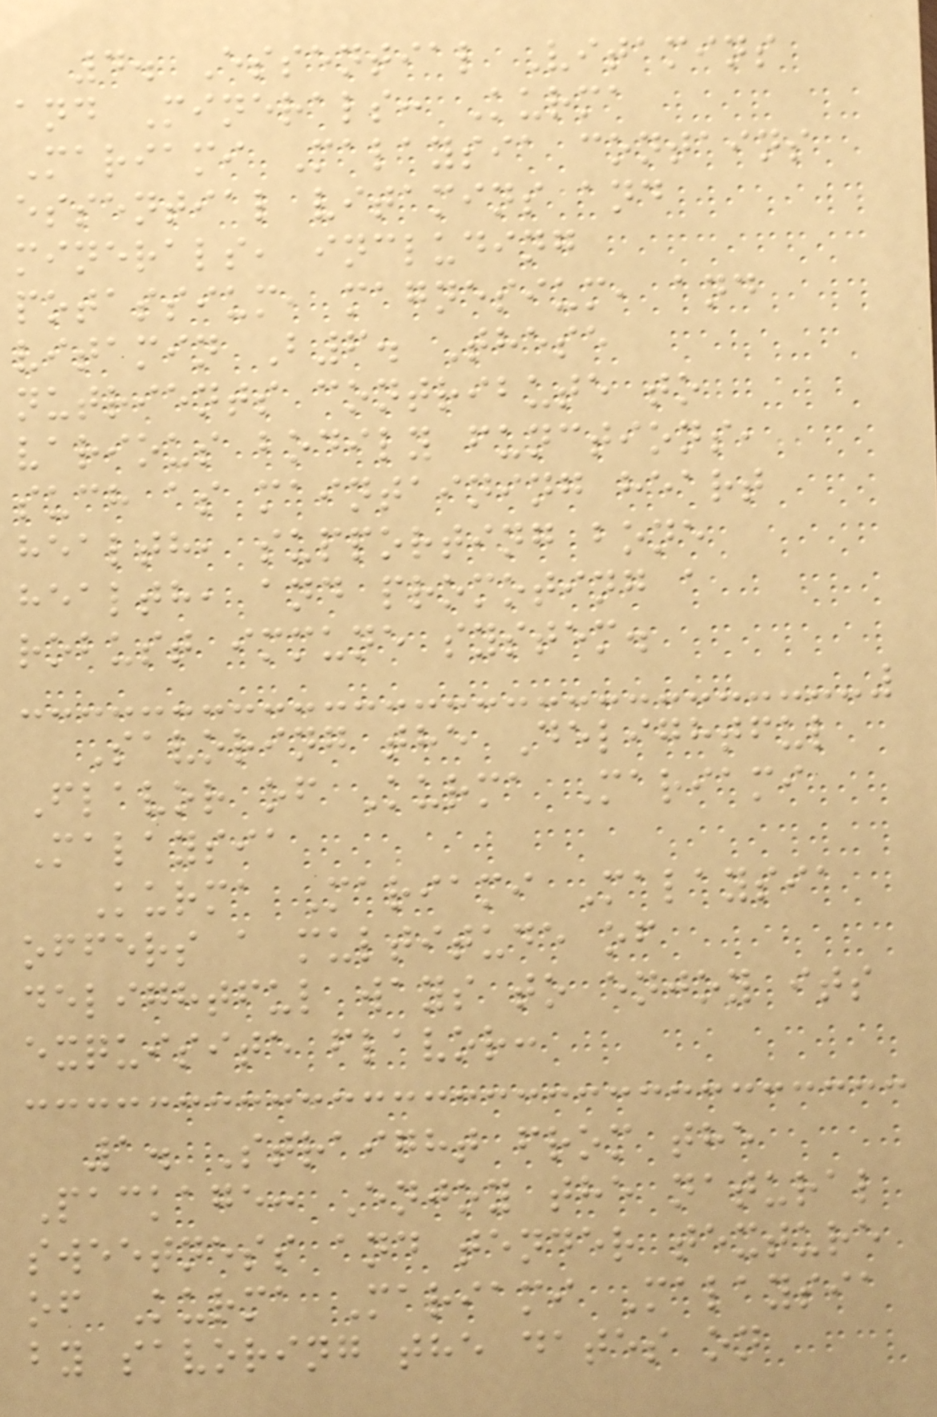4. Essential Vitamins
and Minerals: Kurma
Mariami Malaysia contains
essential vitamins and
minerals, including
potassium, magnesium, and
vitamin B6. These
nutrients contribute to
various bodily functions,
such as maintaining heart
health, supporting bone
health, and promoting a
robust immune system.
Savoring the Delightful
Flavor of Kurma Mariami
Malaysia
Kurma Mariami Malaysia
offers a multitude of
delightful ways to enjoy its
exquisite flavor:
1. Straight from the
Package: Enjoy the natural
sweetness and tender texture
of Kurma Mariami Malaysia
by savoring the dates on
